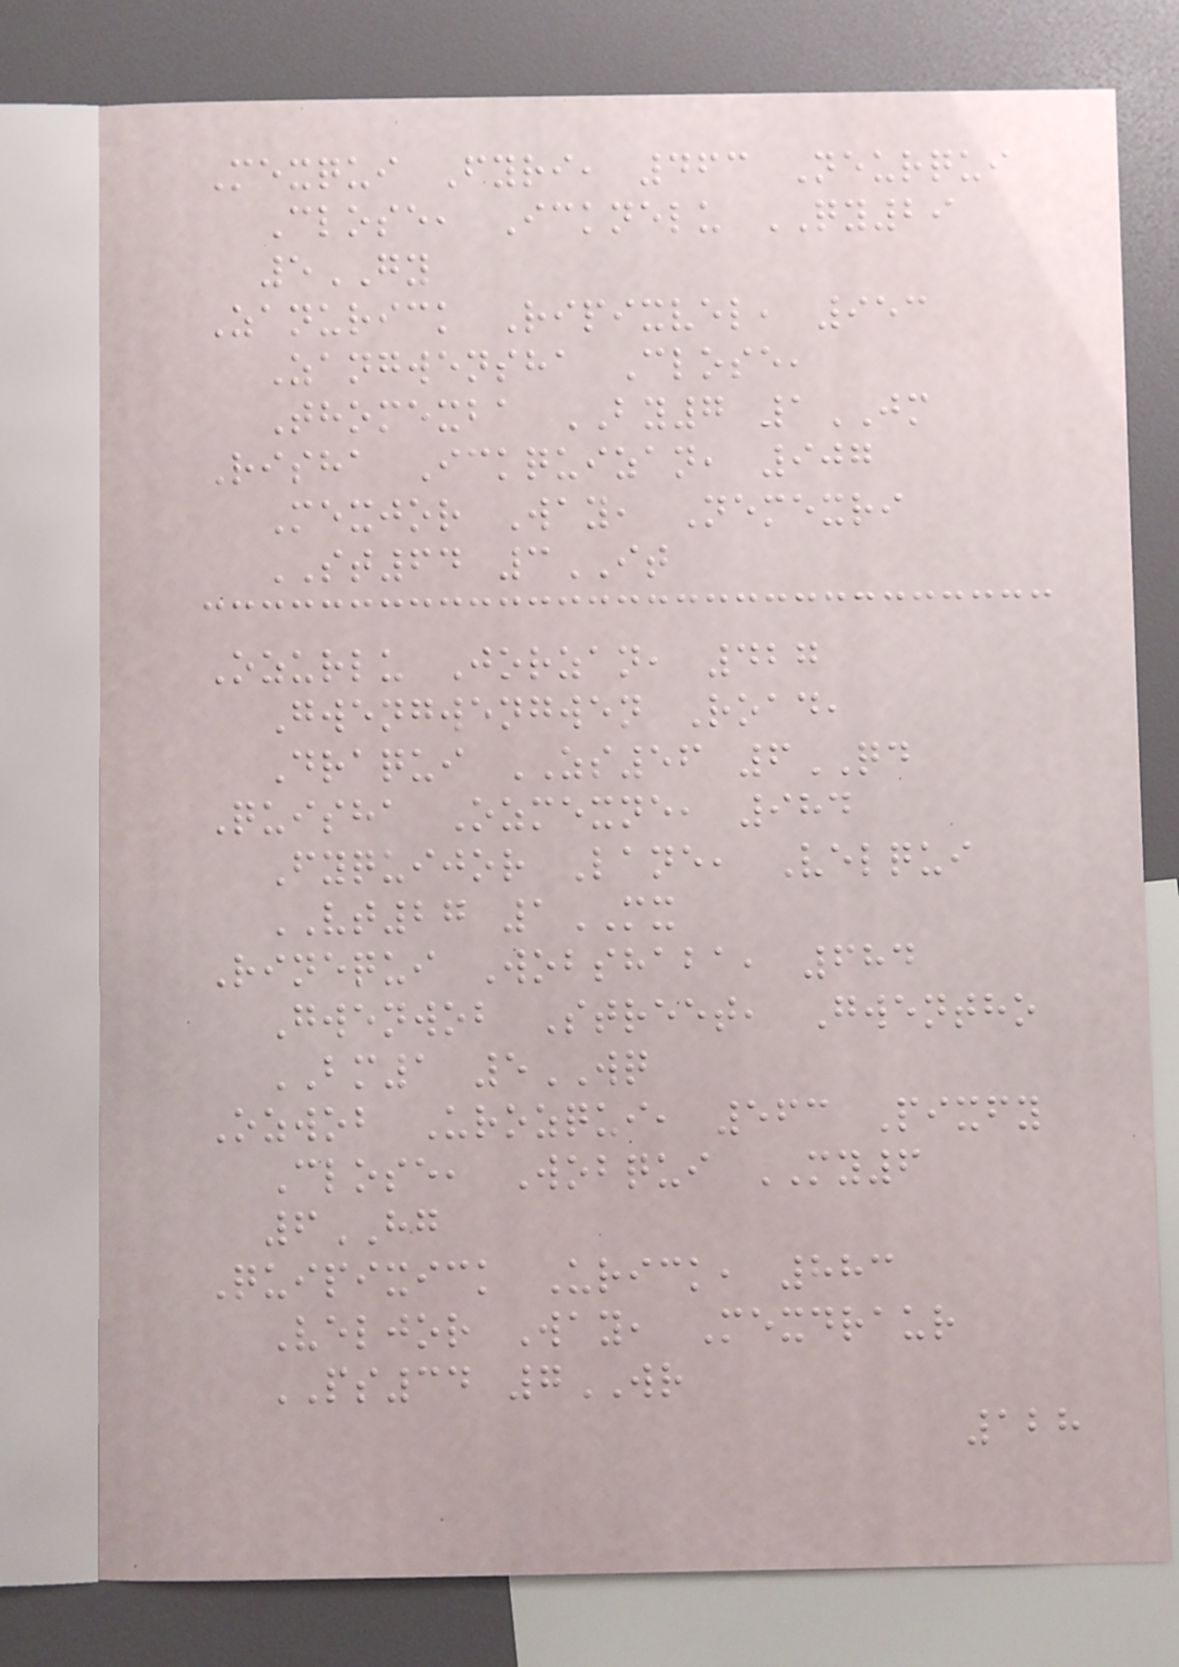Mexqui Fyri, 463 Neurqui
Close, Icknelu QY29
5GY
Zanurick Ripixvel, 953
Zangwensha Close,
Thomexba BY7 1JM
Risha Ickquizan, 907
Mexjor Way, Nemexri
ST64 3IT
Ozurlu Jorzan, 427
Gwengwengwen Road,
Draqui ZS56 6QD
Quisha Ozmexne, 984
Fyquijor Lane, Velqui
VT27 1MX
Rinequi Wobshaba, 684
Gwenwob Street, Gwentho
BM1 5WQ
Ozwob Urozqui, 563 Pixfy
Close, Wobqui MY6
6HG
Quipixick Urick, 883
Veljor Way, Mexdraur
PS34 7WR
128
